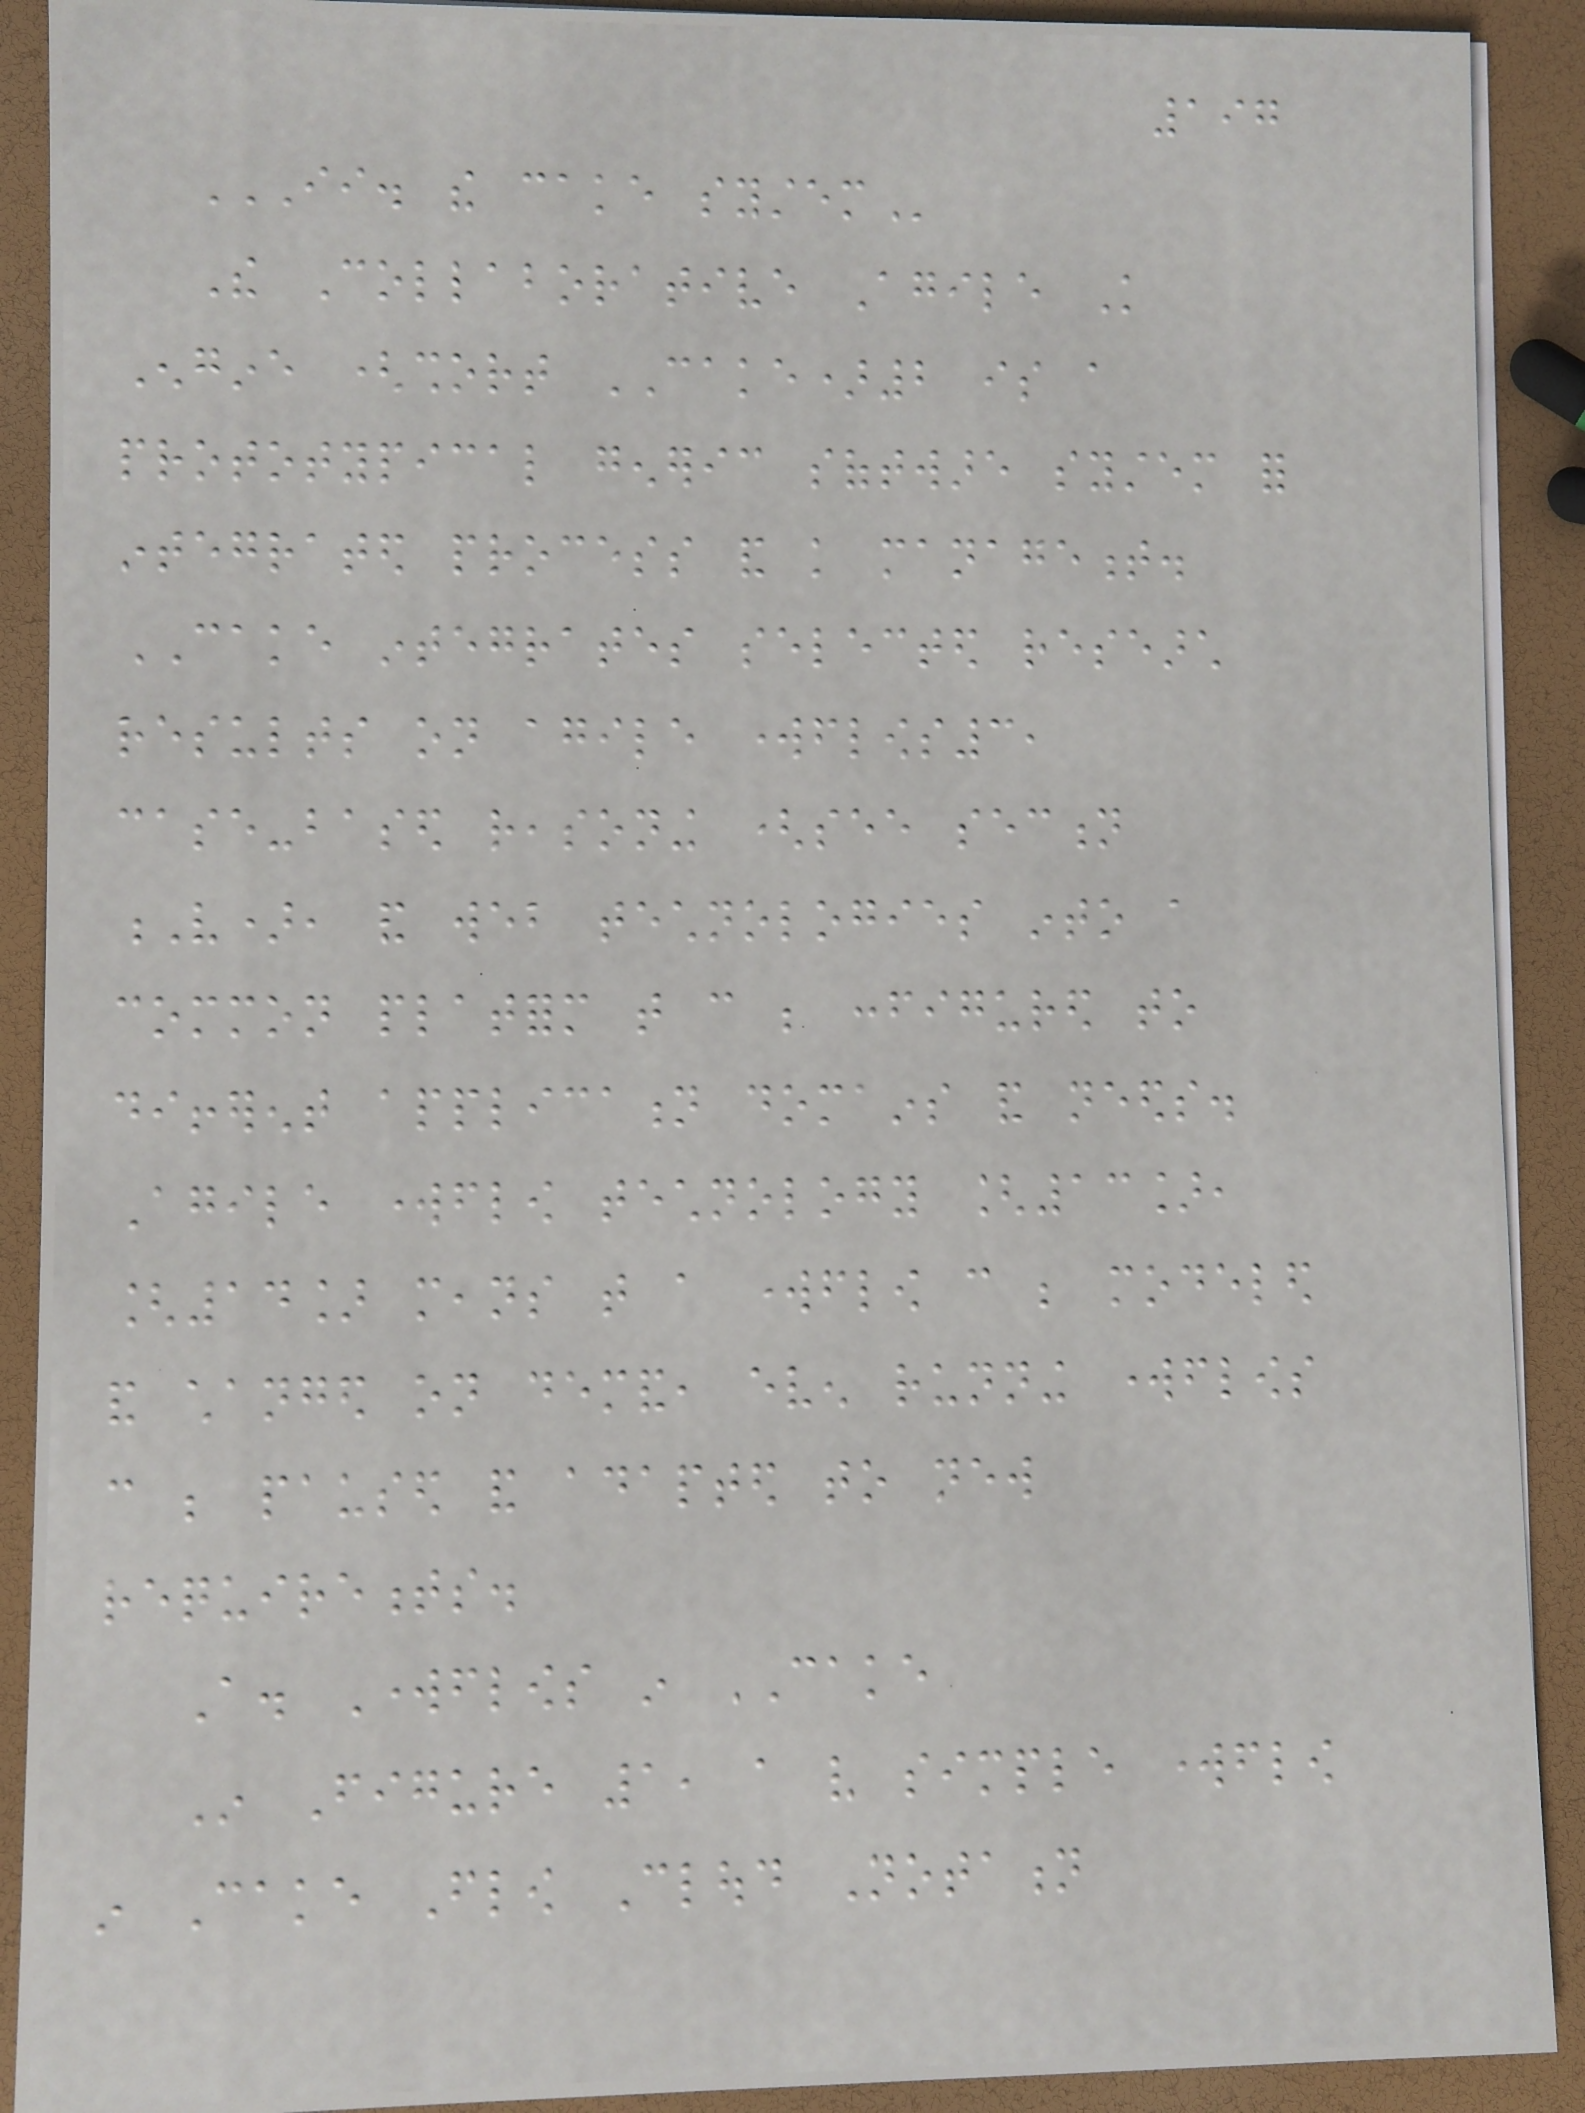197
II. THE CAKE SYSTEM
The Collaborative Agile Knowledge
Engine (short CAKE)2 is a
prototypical generic software system for
integrated process and knowledge management.
CAKE integrates selected research
results on agile workflows3,
case-based reasoning (see section
V), and web technologies into a
common platform that can be configured to
different application domains and needs.
Agile workflow technology [13],
[14] means that a workflow can be modeled
and changed on demand, even running workflows
can be paused and adapted to new
requirements.
A. Workflows in CAKE
In Figure 1, a very simple workflow
in Cake Flow Cloud Notation
